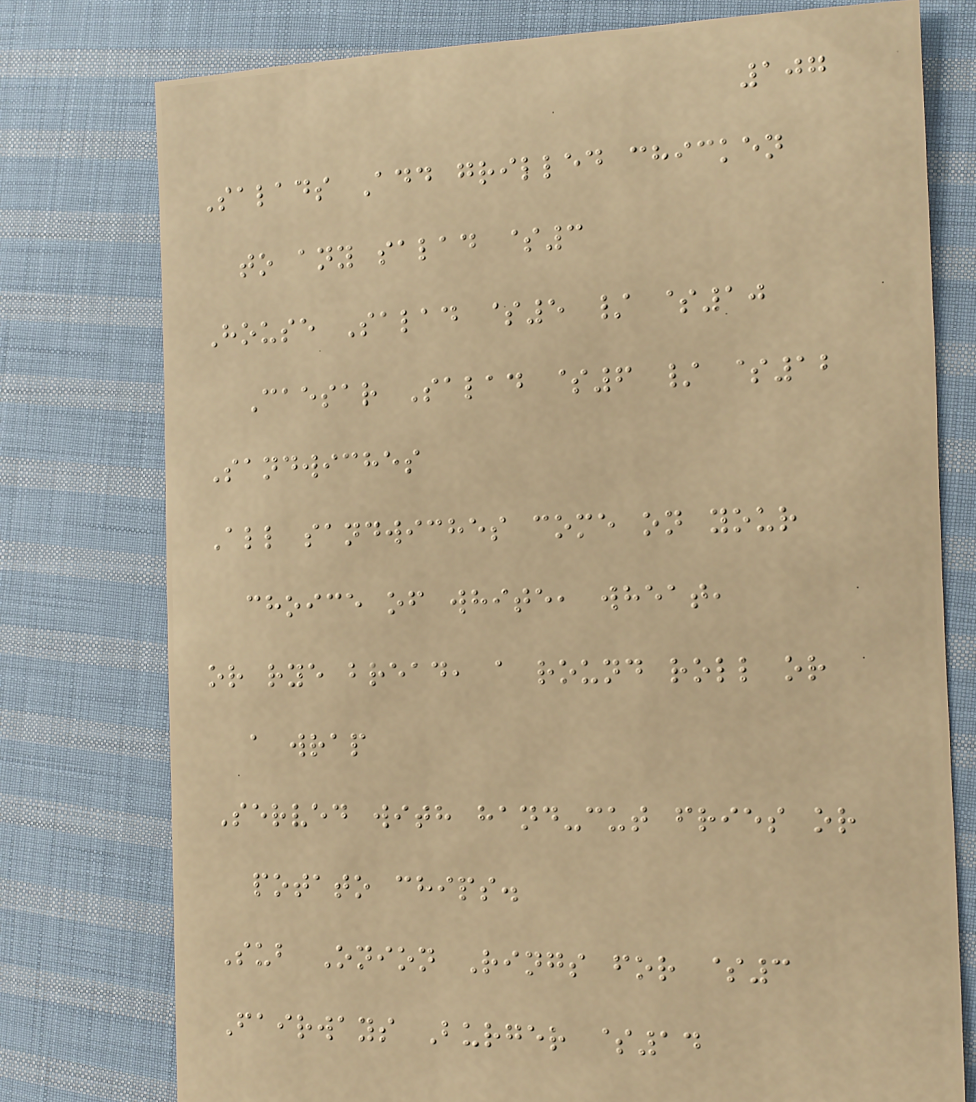107
Salads Add grilled chicken
to any salad $3
House Salad $5 / $10
Caesar Salad $6 / $12
Sandwiches
All sandwiches come on your
choice of white, wheat,
or rye bread, a round roll or
a wrap
Served with hand-cut fries or
potato chips.
Sub Onion Rings for $3
Fairways Burger $14
